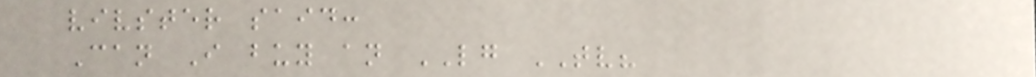vivster said:
Can I buy an LG TV?
